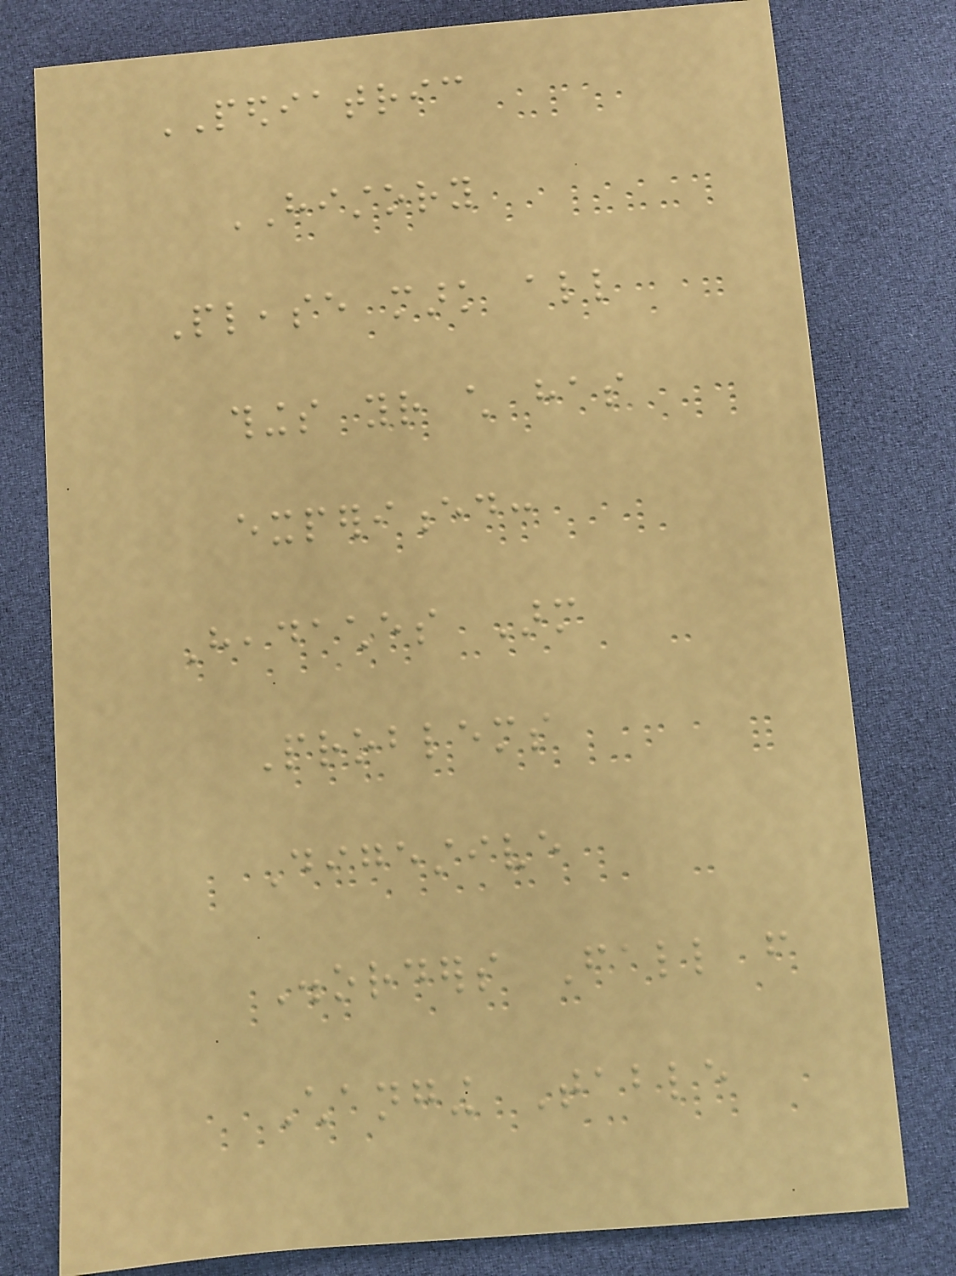PEDIATRIC
HISTORY
Please mark all
things your child has
experienced:
Headaches Arm
Problems
Digestive
Disorders Fall from
Changing Table
